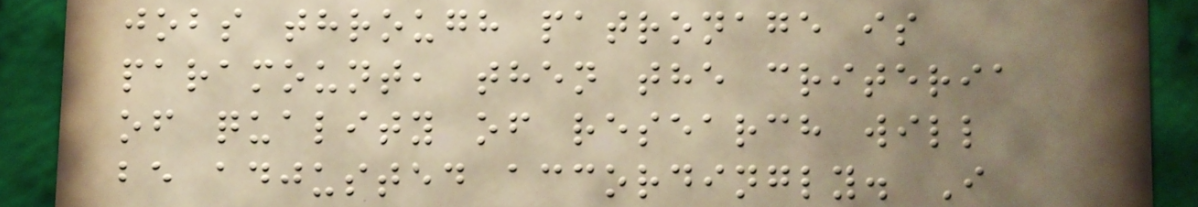jobs through patronage is
paramount, then the criteria
of quality of research will
be adjusted accordingly. I
